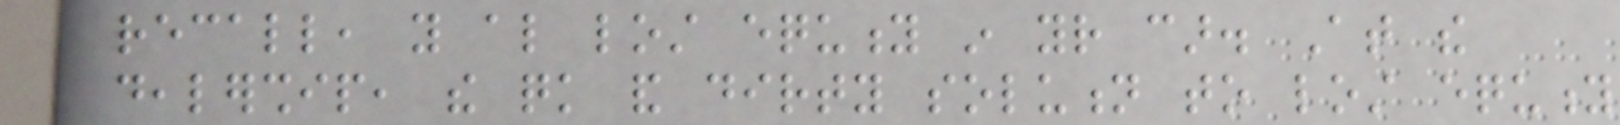recall, you also lost equity in your car. At the
dealership, the quick and dirty solution to lost equity
